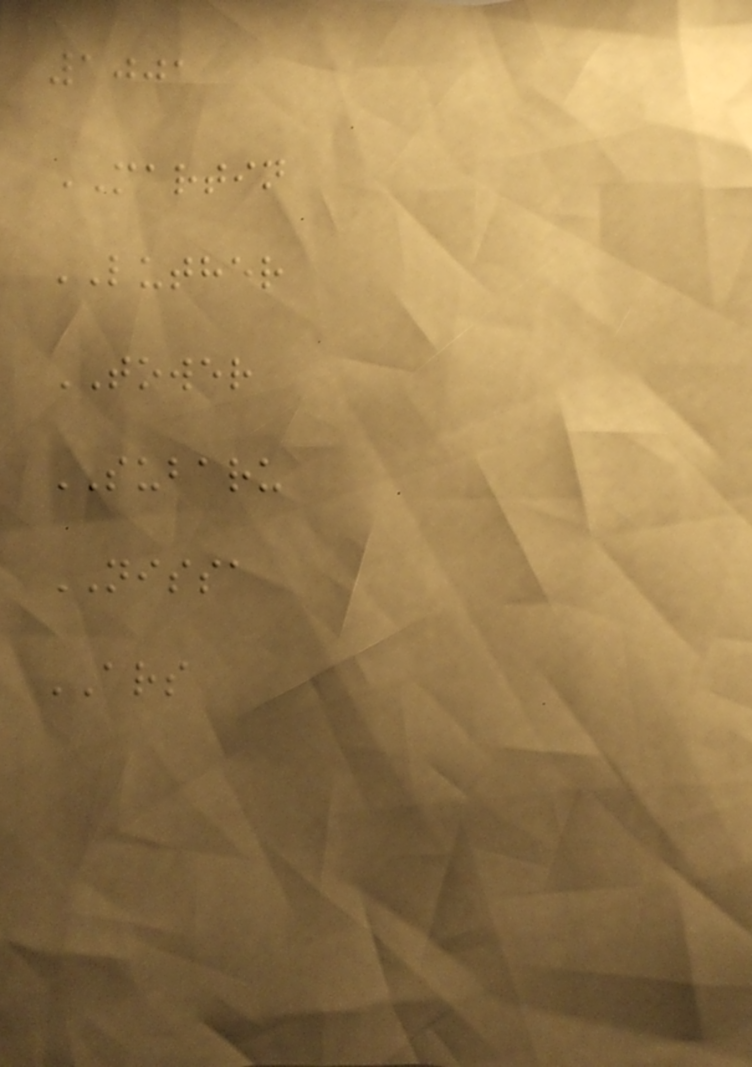1001
MARTIN
LUTHER
TOWER
SUBARU
NISSA
ARS
